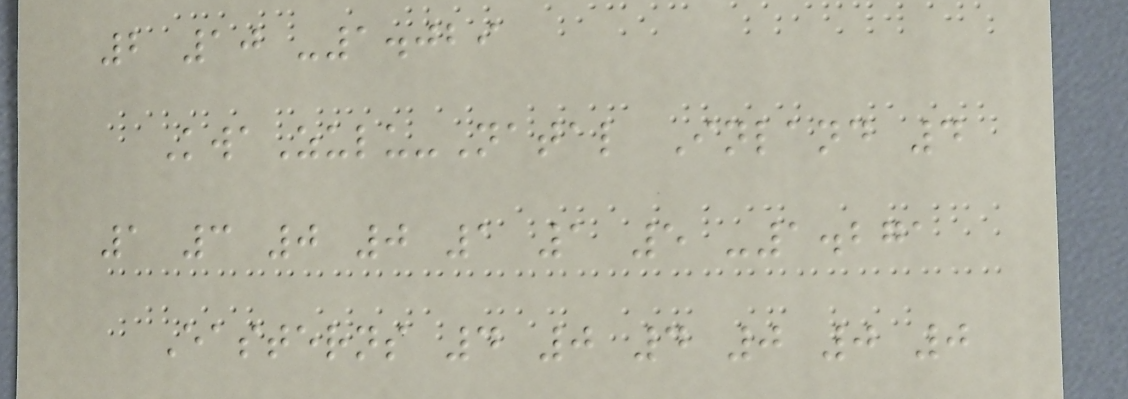2 10 -1.029
KwaZulu-Natal Inland 4
1 3 0 0 1 1 5 -1.271
Easterns 4 0 4 0 0 0
